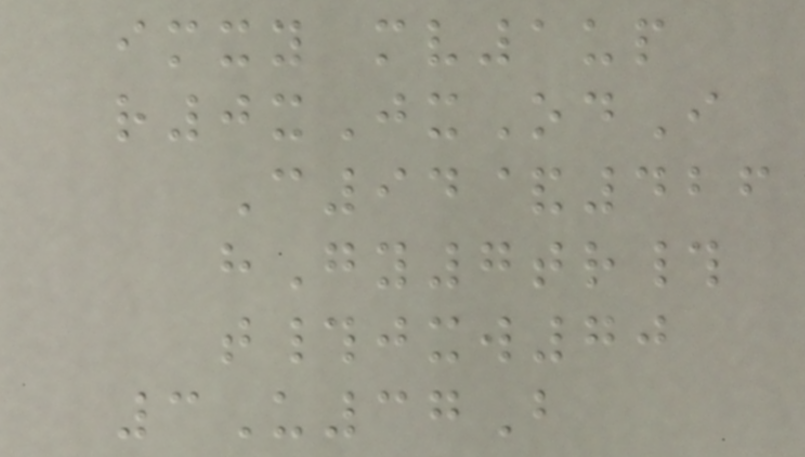imxy mv1up
r0xJxOdI
C94&426
hGy7tr#
t#jxw70
3U37B
